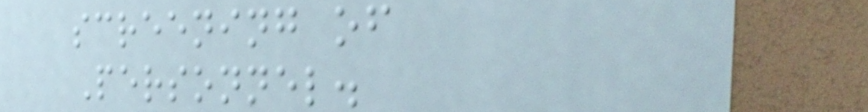screening of
Personnel.
